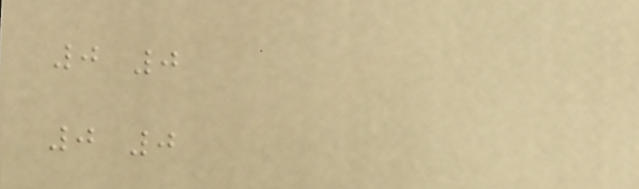0 0
0 0
